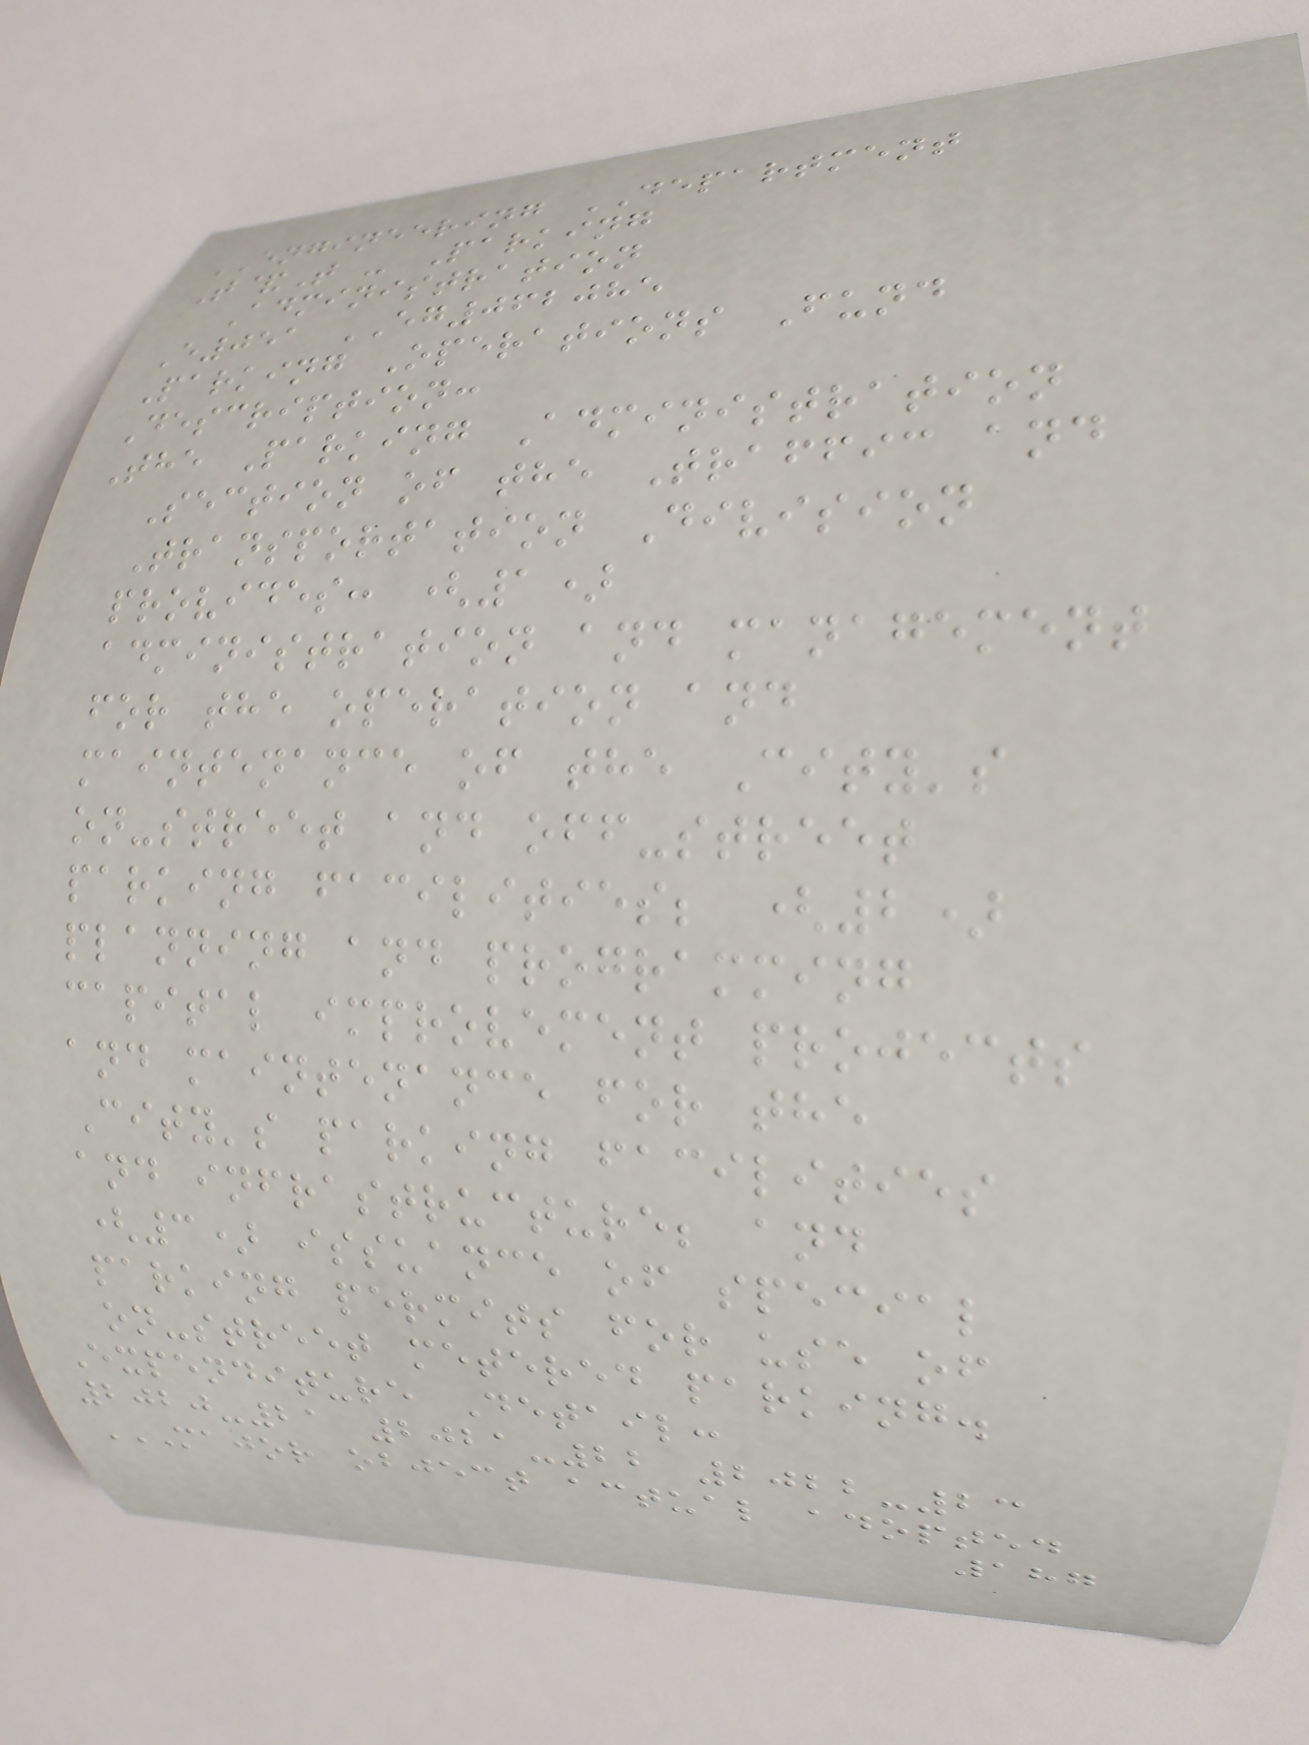ENGINEERING DEPARTMENT
T&T - Parking
Administration
E051 EG062085
Parking Operations Fund
Description:
The Parking Administration
Section of the Traffic and
Transportation Division
provides: (1)
administration and management
for the operation and
maintenance of the City's
on-street and off-street
parking facilities; (2)
planning and programming
capital improvement projects
and maintenance for the
City's parking facilities
and infrastructure; and
(3) issuance of special
parking permits for use of
on-street metered parking.
Expenditure Detail:
2020-21 2021-22 2022-23
MAJOR OBJECT ACTUAL ADOPTED
187
